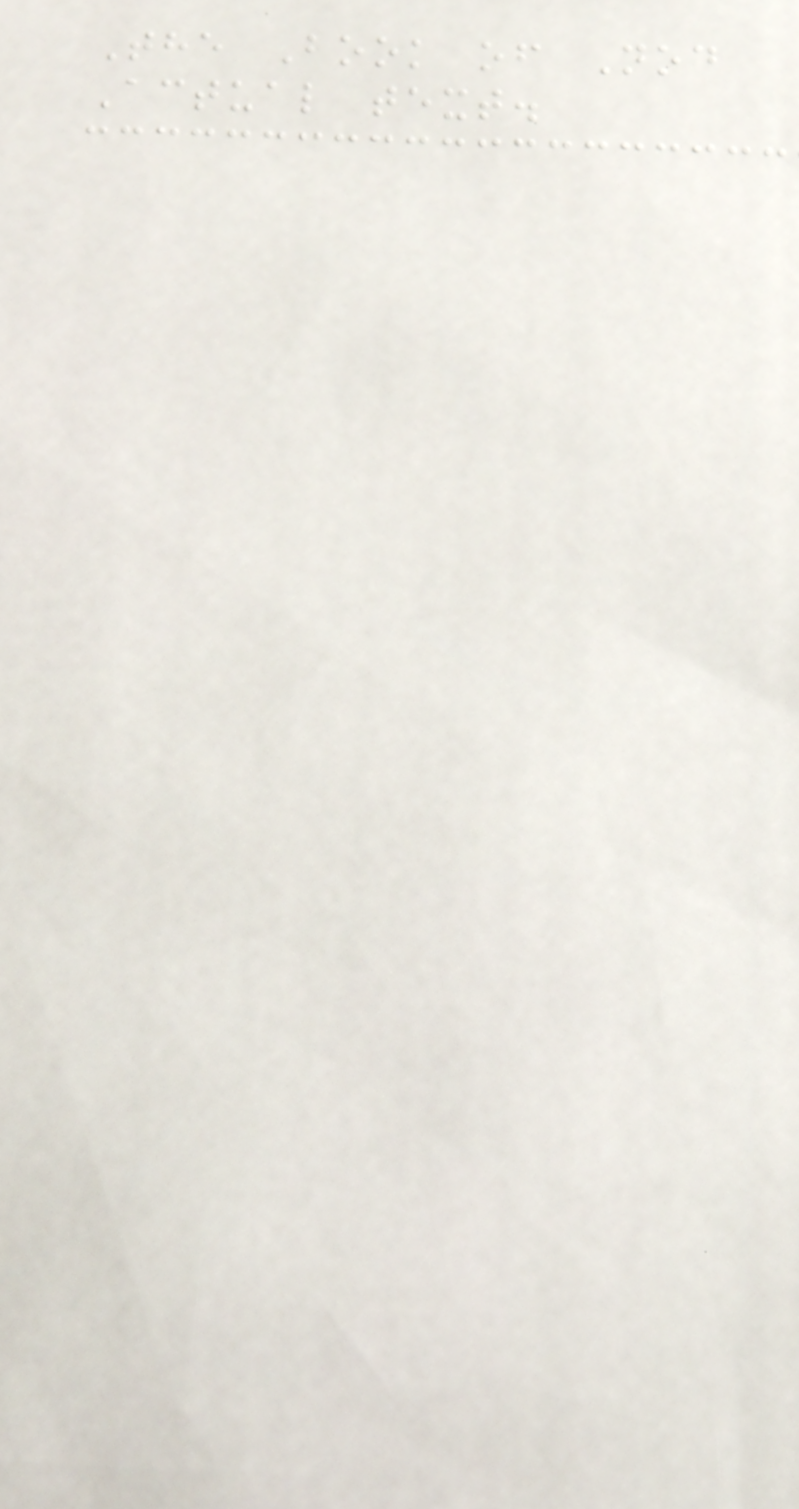The Book of Nod
Actual text.
